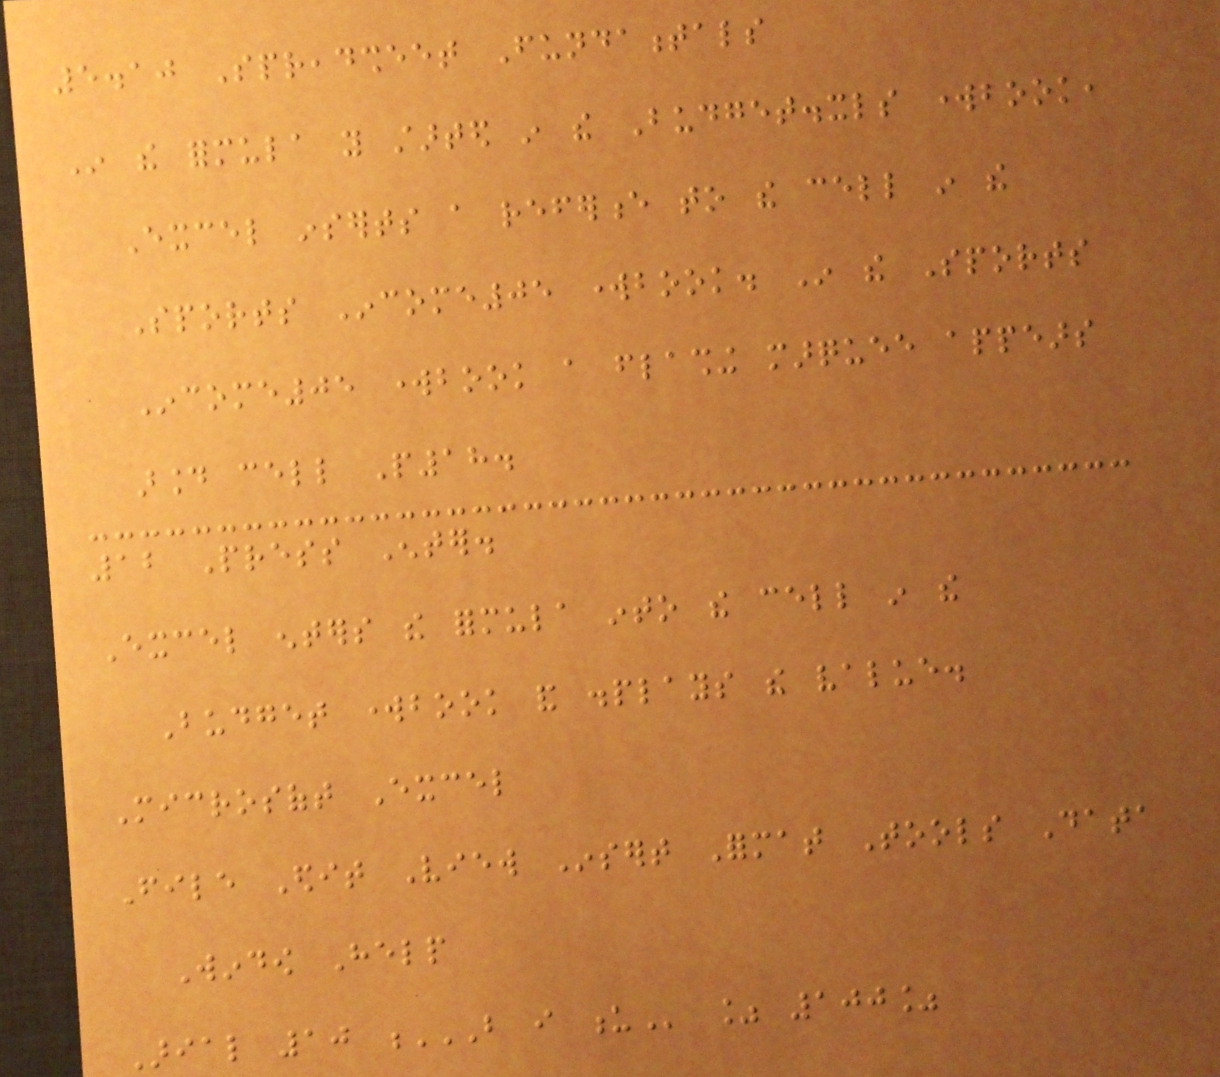5.10 Spreadsheet Fundamentals
In the formula you started in the Budget.xls workbook,
Excel inserts a reference to the cell in the
Sports Income05 workbook. In the Sports
Income05 workbook a flashing marquee appears
around cell P18.
12 Press Enter.
Excel enters the formula into the cell in the
Budget workbook and displays the value.
Microsoft Excel
File Edit View Insert Format Tools Data
Window Help
Arial 10 B I U % 100%
